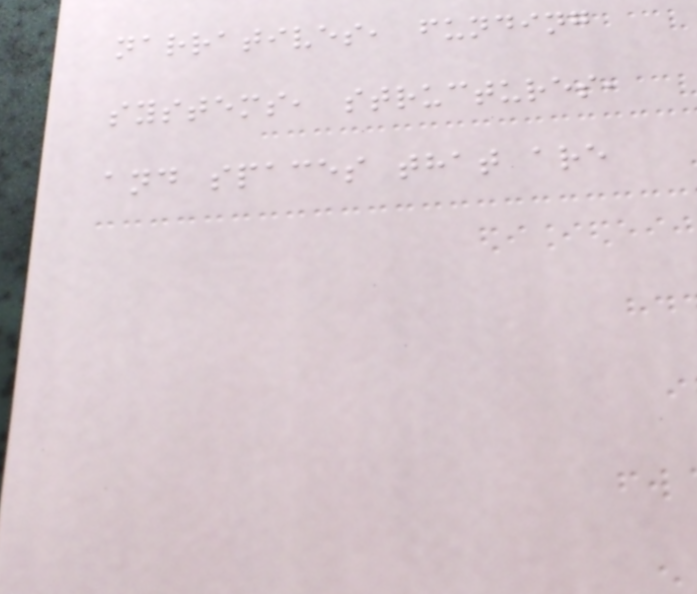narratives, funding
systems, structures,
and spaces that are
